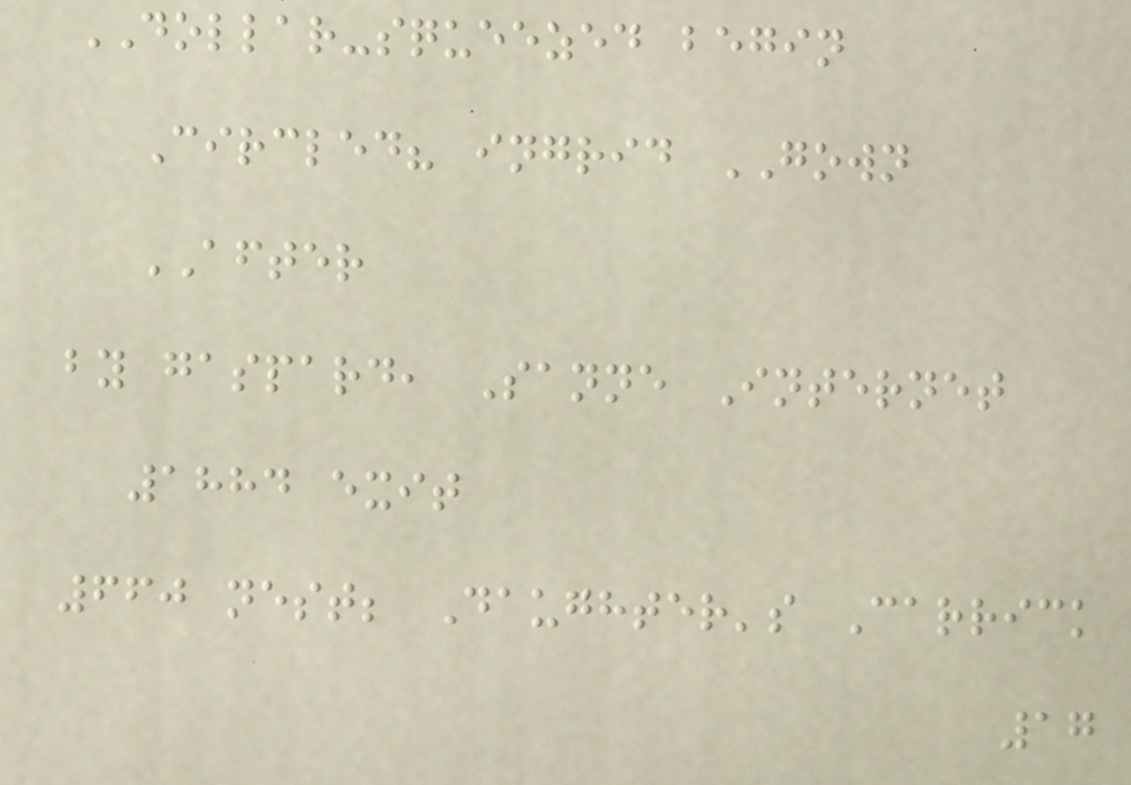DOLLAR-squeezed begin
Circled? ingrid GOWN
AFTER
by gaspard, Sanne Internet
1884 exit
660 nest; Daughter's Carrick
17
